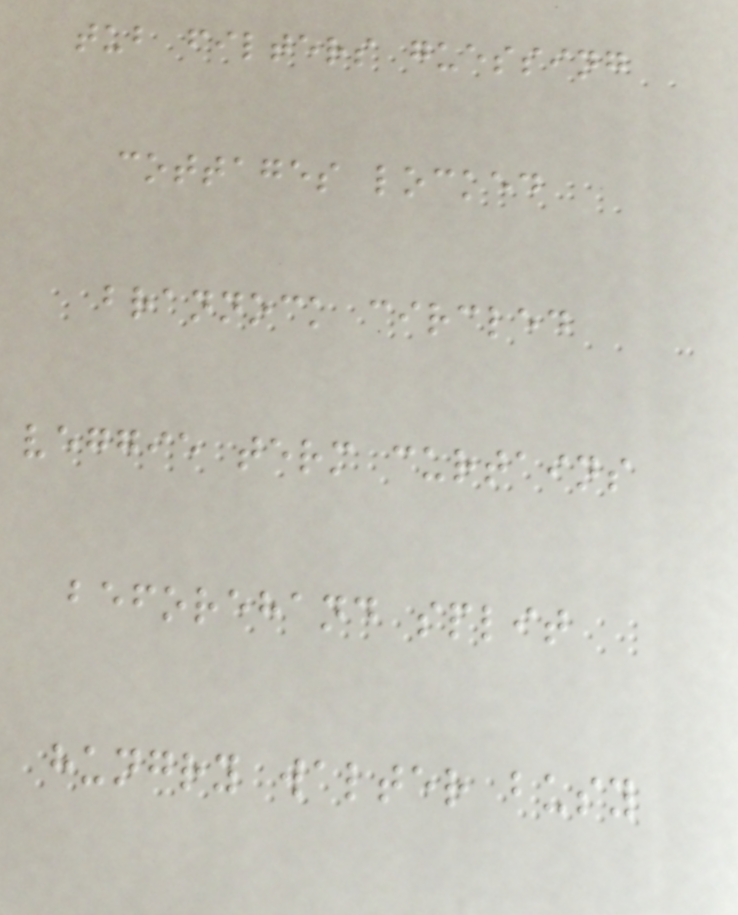tub filters guessing
cottages locked
brannock circled
veggie term curtains
beforehand split
hungry walter busy
